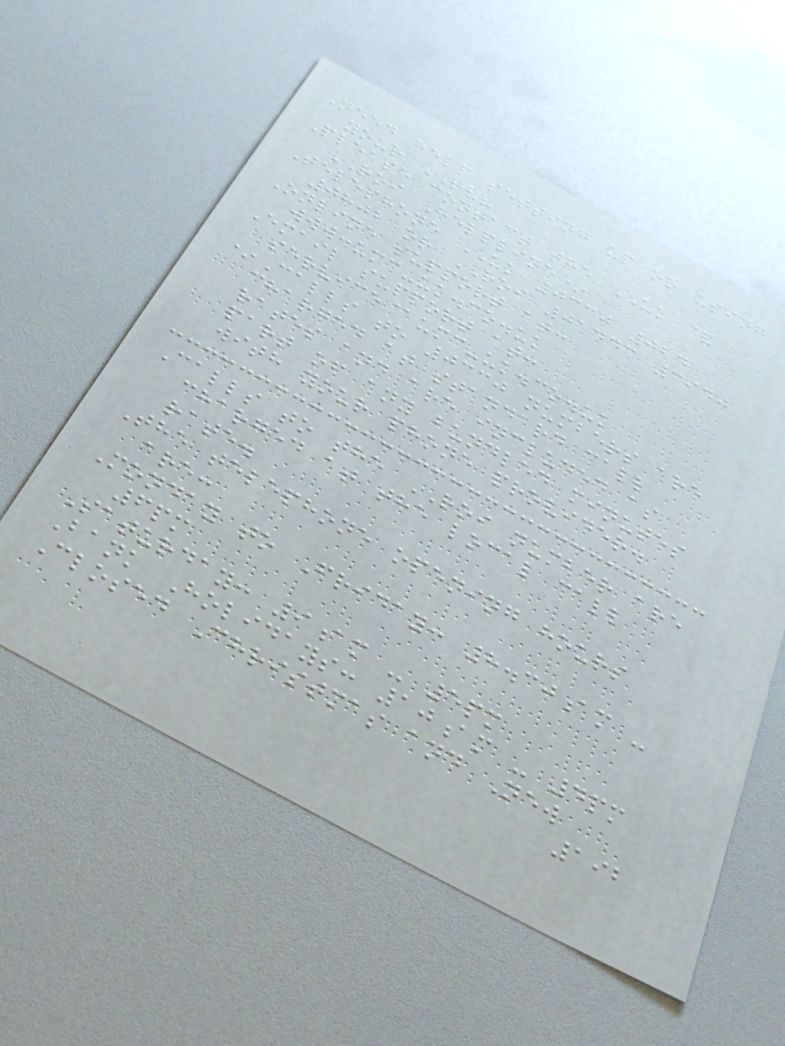Need help setting up or using
your TV?
Please contact the UK &
ROI Helpline*
Telephone UK 0330 024
0802 or ROI 01443 3940
Online support at:
www.umc-uk.co.uk
Email support at:
service@umc-uk.co.uk
*Calls to 0330 numbers are
charged at standard call
rates and are included as
part of any bundled minutes
with your phone provider.
Calls to the ROI number are
charged at the local call
rate.
The telephone opening hours
are:
Monday to Friday: 8.30am -
6pm
Saturday: 9am - 5pm
Bank Holidays: 10am - 4pm
Closed Christmas and New
192
